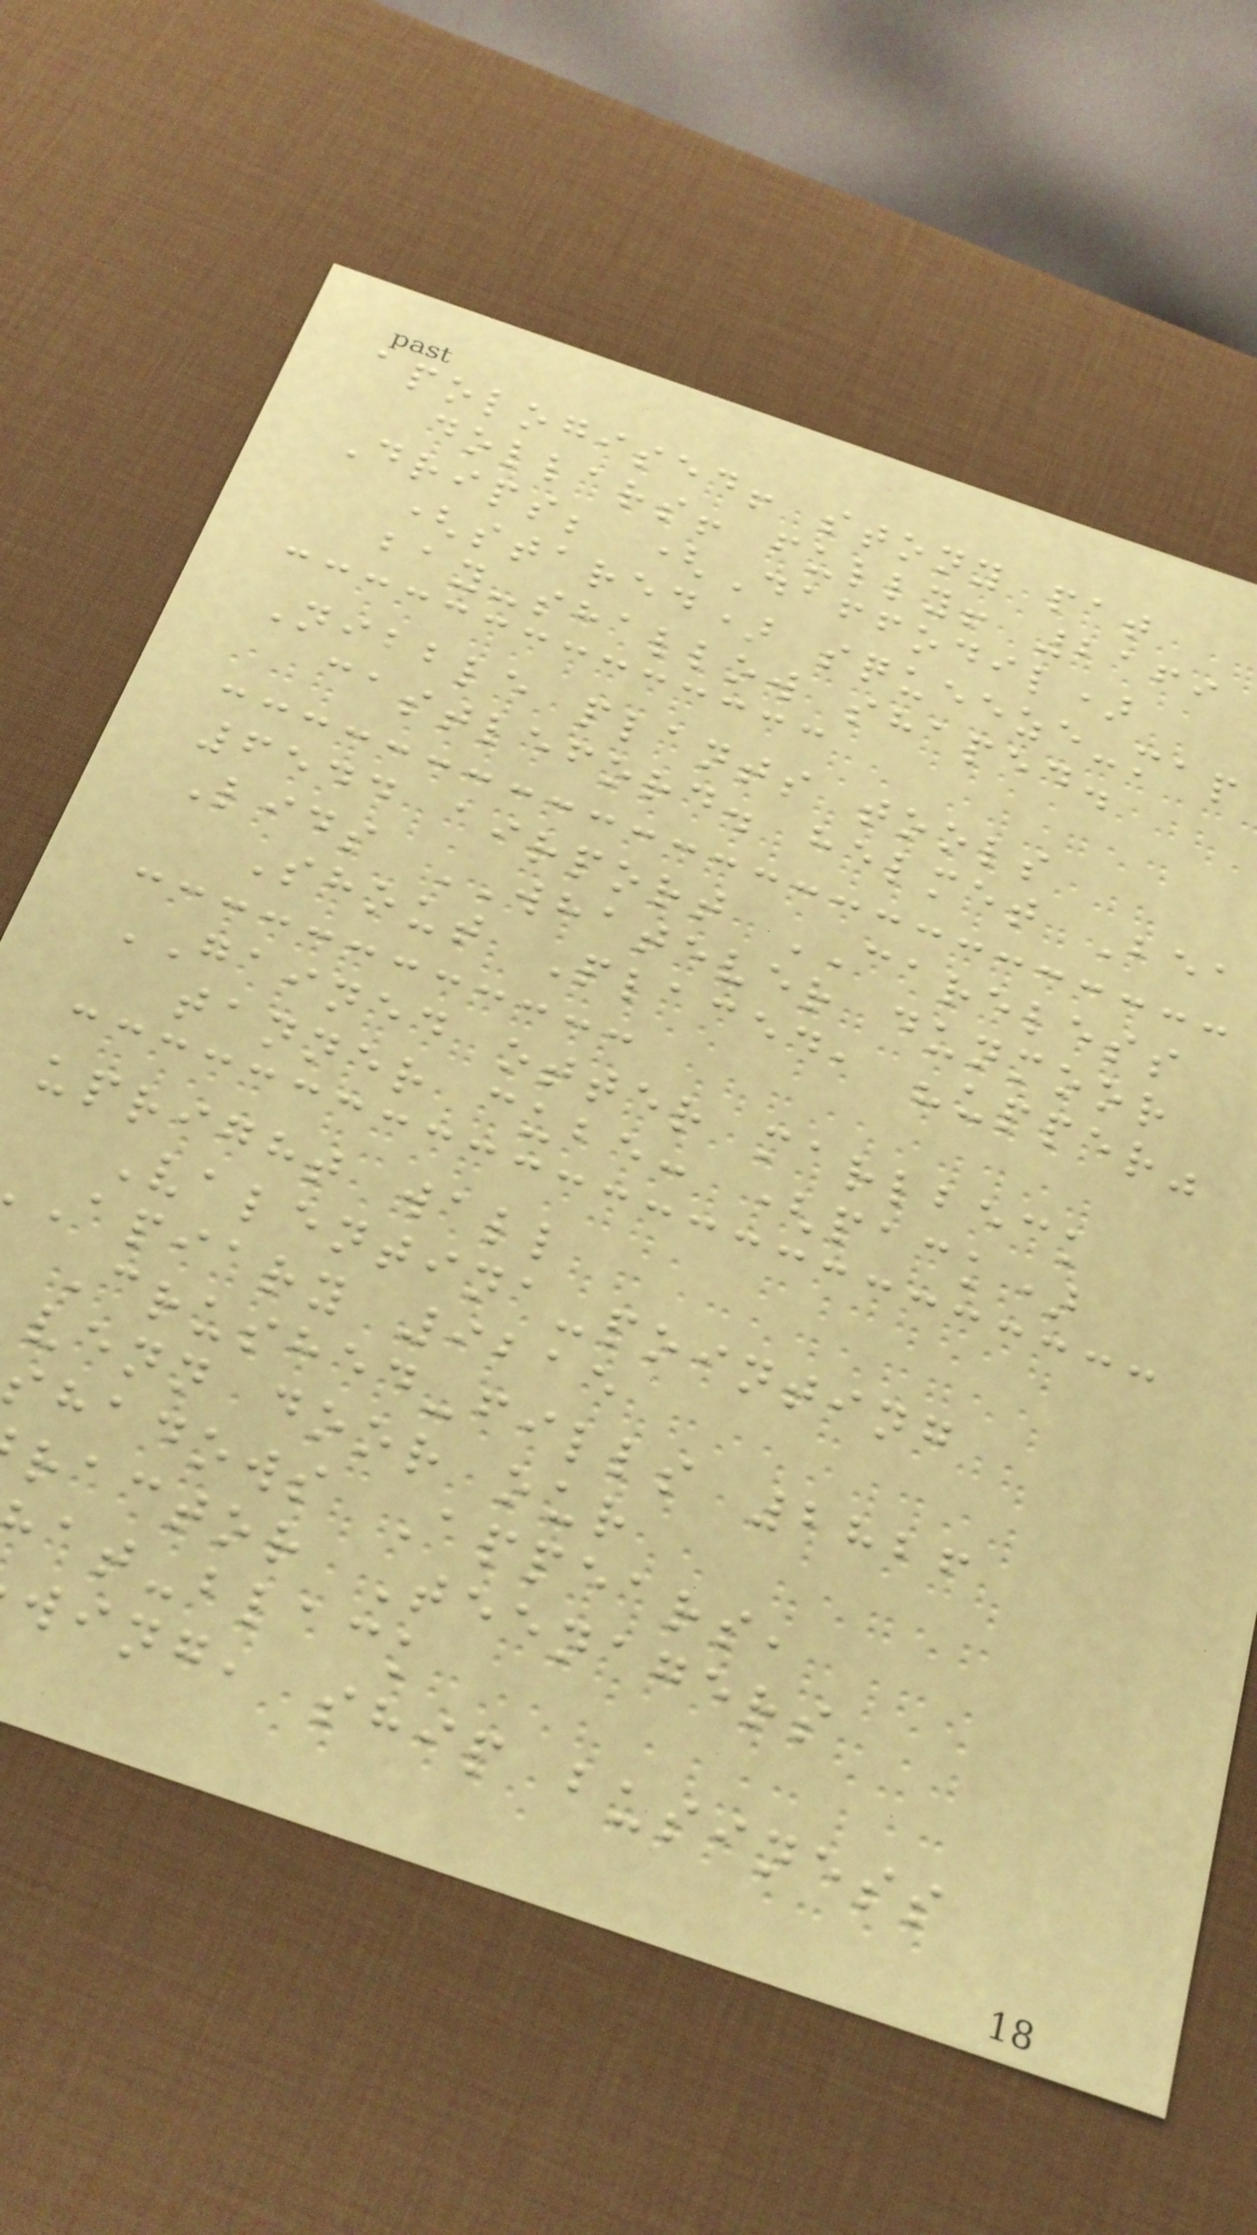apologised! stony pat
dollars! fully! 2169
Drips; (Daffodil)
(stared) squeeze-map
bay-shallow shaped.
Nibble plants tools
castleford. helmet Bea
6544 airport CARELESS
Lids WHATEVER dunmoor
Shout Placed, "upper"
GAINED otter marlbeck
tanner cube: (pack)
upright wall
Valentina-pointing
apiary 9215
Crushed-fills 2826
venn door our
shadows Appears,
ractor Teenagers
at-black
wing, ship business
